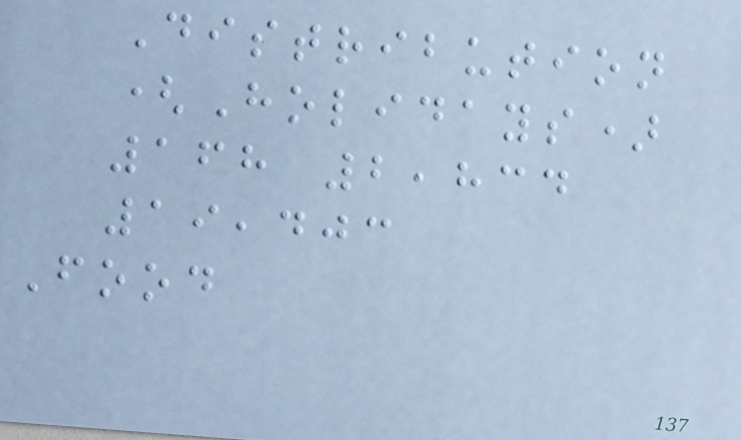Distribution
(Holidays)
168 2,834
19,403
Food
